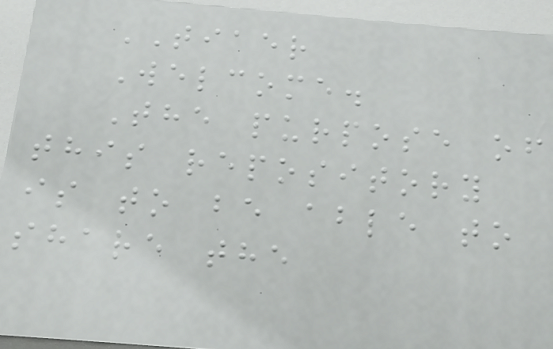TIAER
Welcome.
The purpose of
this repository
is to be able to
share the
